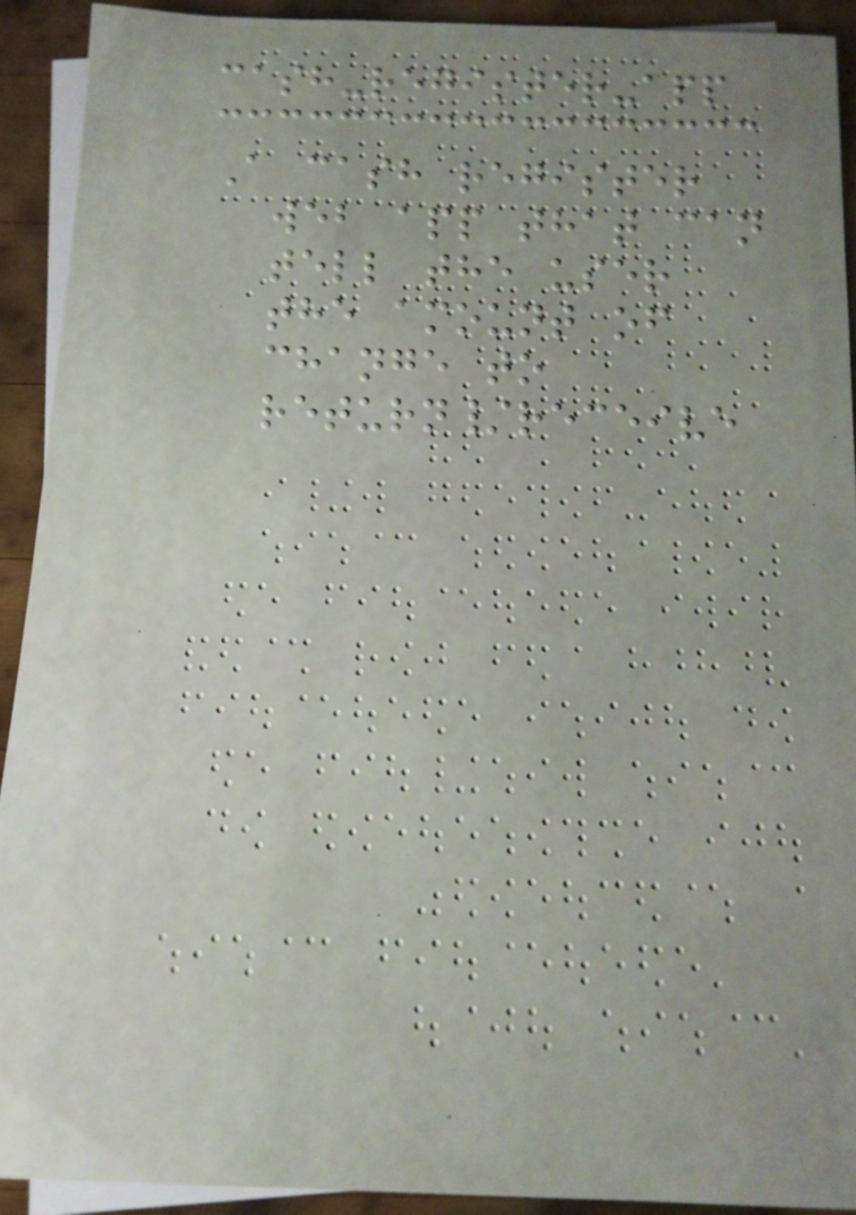cash-register-app
A cash register
web app that can
tell the user
the amount of
change to
return/receive
